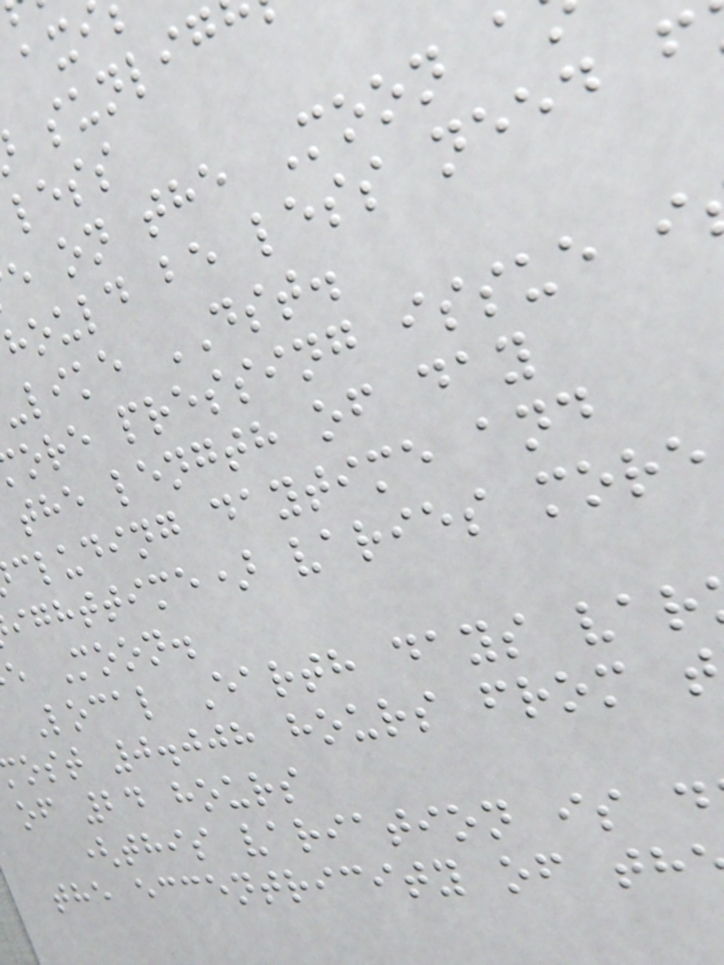less
e on the Moon a
hould be less need f
like DST.
ore pressing issue i
the length of day
cluding daytime and
ighttime) varies more
e Moon.
Local Earth days var
ost 0.008 hours from t
of 24 hours
(this variation is d
the eccentricity of th
